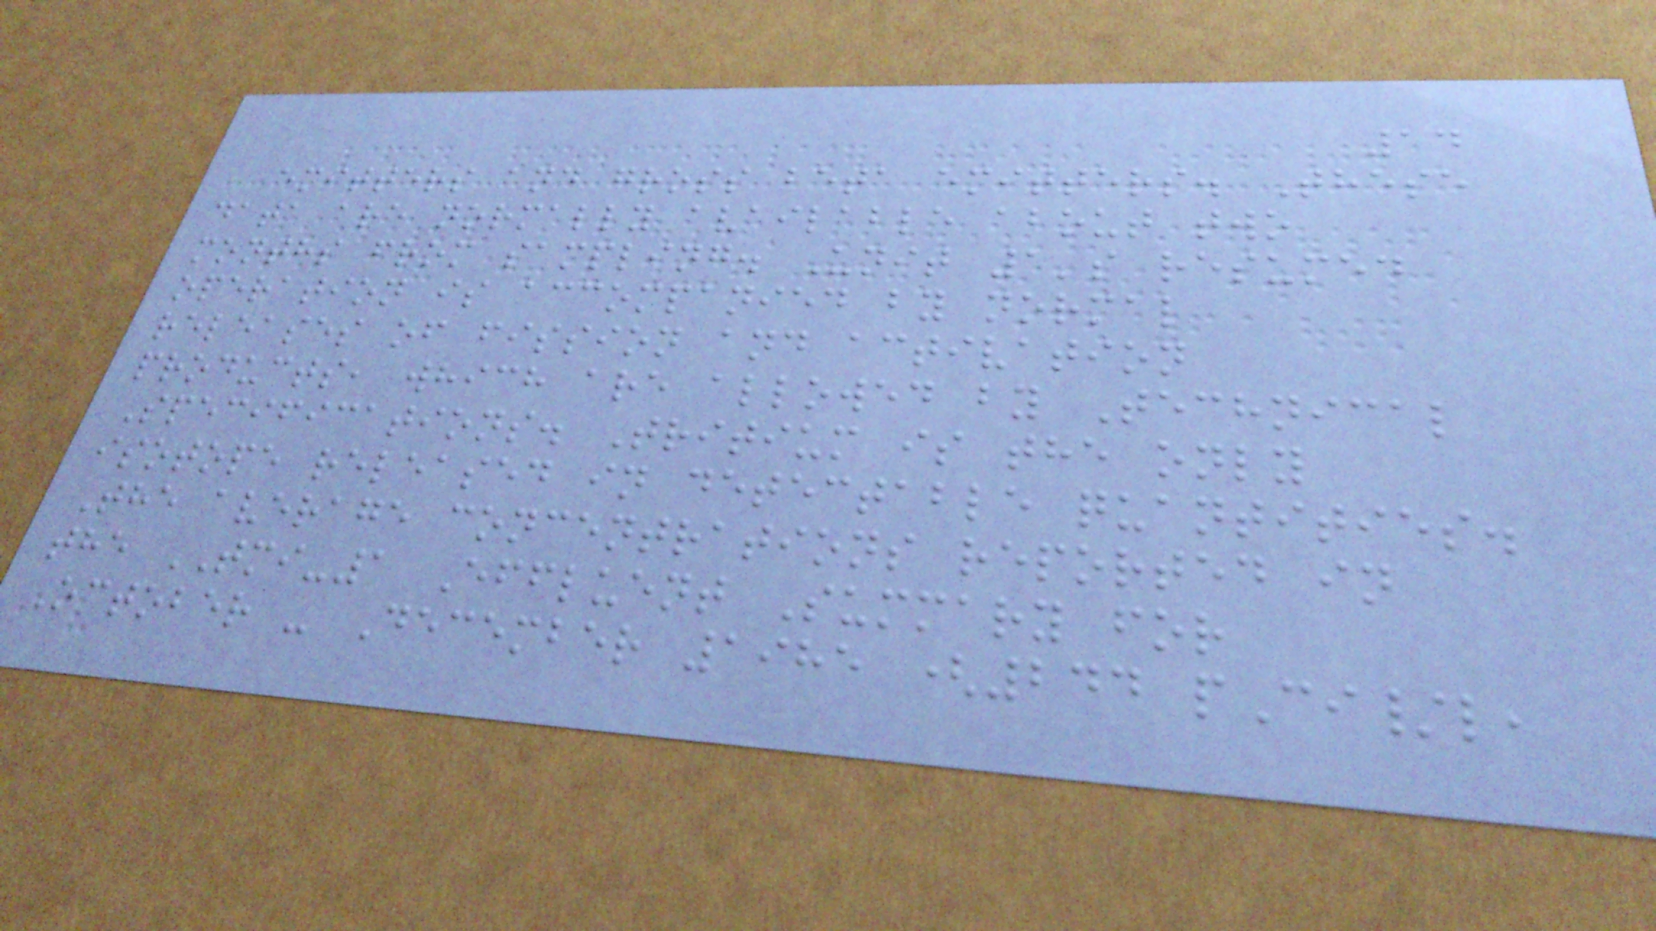14
emitters and gross beta emitters. These
data are normally available about two
months from sampling. Unit 1's resumed
operation is accompanied by normal
releases of fission and activation
products, which are allowed by Technical
Specifications. Tritium is the only
isotope released in detectable quantities.
The average concentrations reported in
the TMI-1 Effluent Summary for
October - December 1985 (244 pCi/l,
